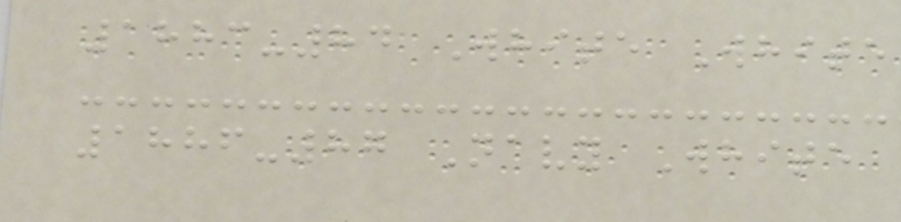1883-84 White White
1886-87 Navy White
